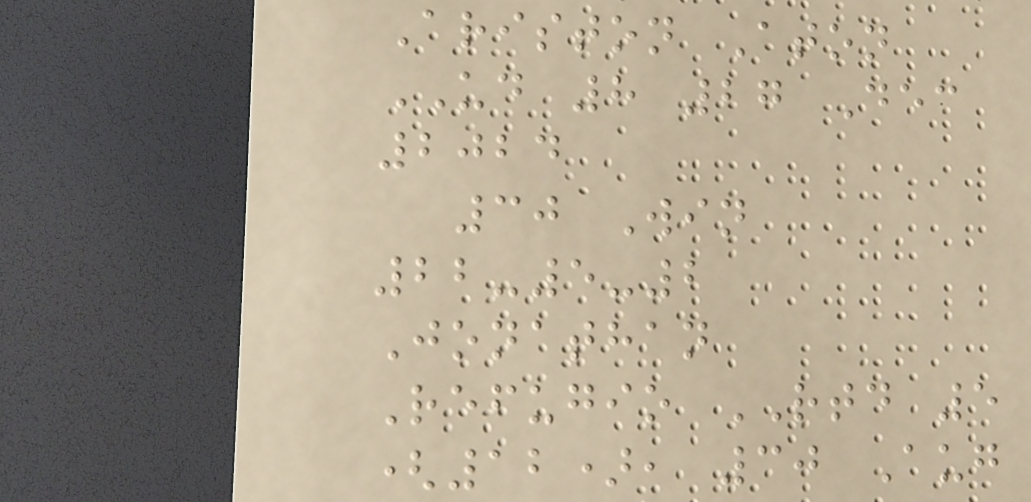Ariston Aton
UD 8 27 Dec
2024
30 Win
22-5-2
Jonathan
Refugio RTD 5
(12), 30 Aug
